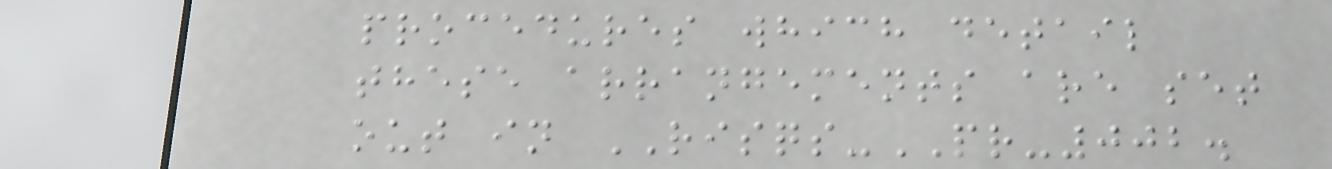procedures which detail
these arrangements are set
out in RISQS-PR-002.
